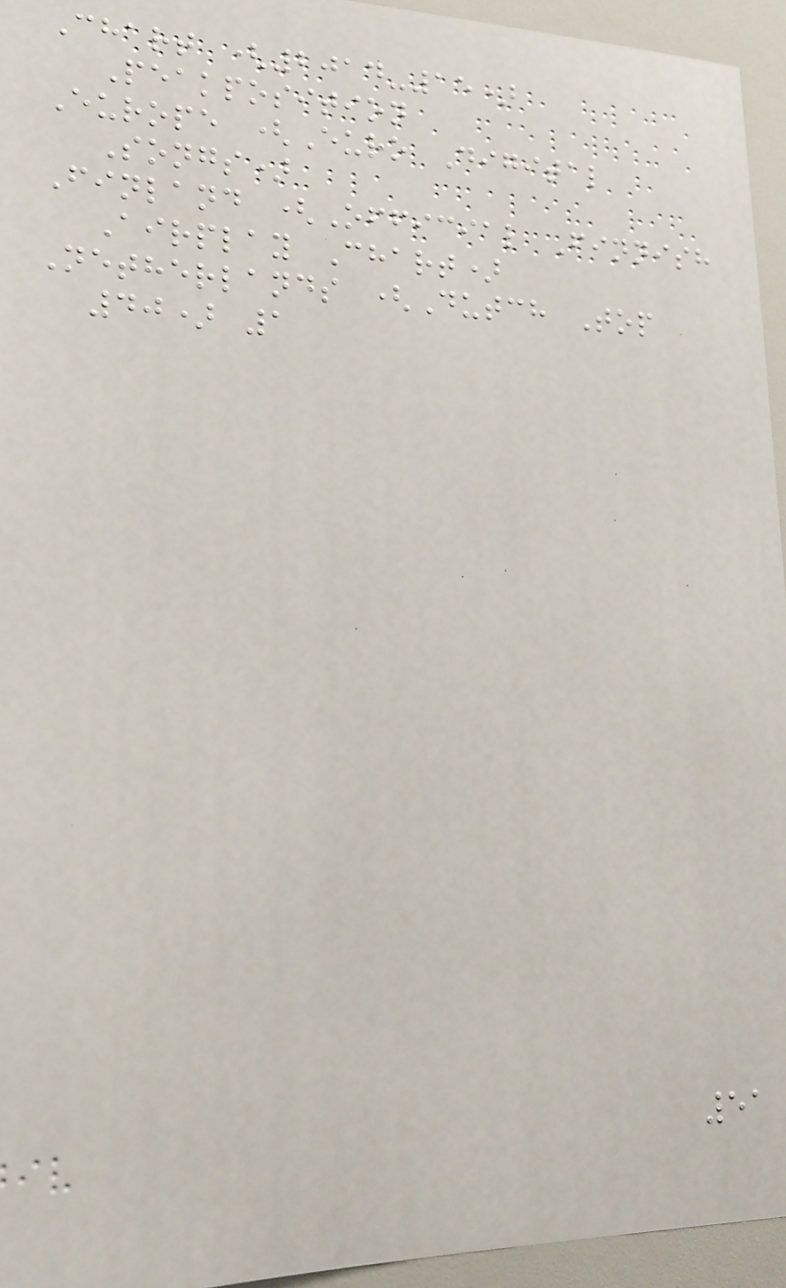Chart (2014-15)
Peakposition
Europe (Euro Digital
Songs)
Finland (Official Finnish
Airplay Chart)
Netherlands (Dutch Top
40) 1
51
